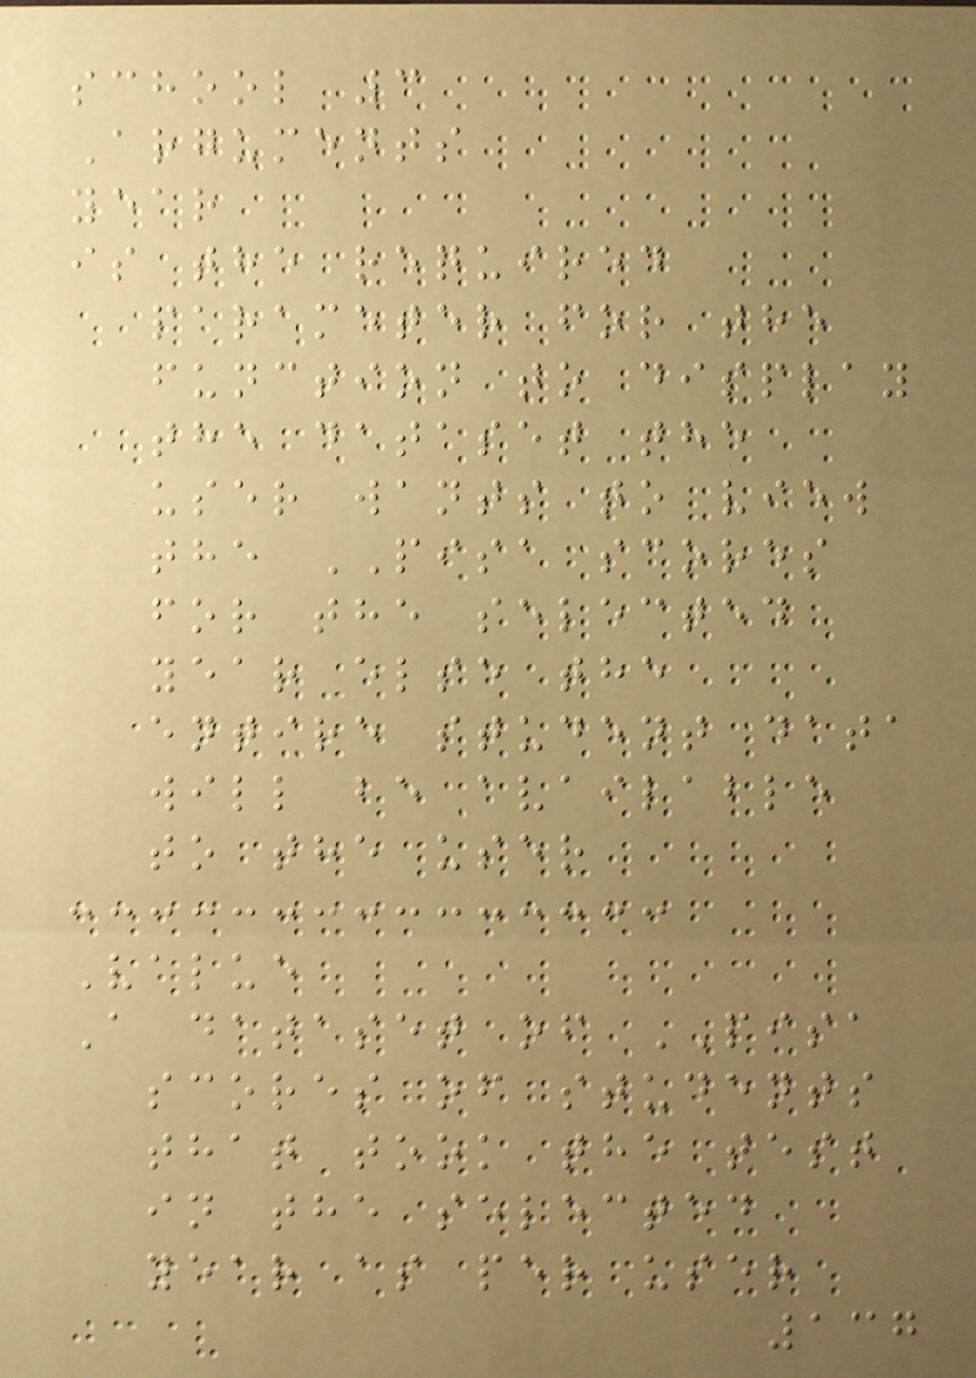school 3
Arguments
year
is the required
parameter for the
function to display
the dataset the
user wants to view
the PISA scores
for the selected
year else the
entire student data
will be available
to the user
Value
A dataset of PISA
scores of students
that took the test
in the selected
year as per user
137
